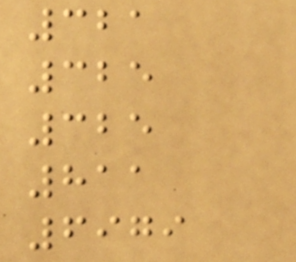321
325
325
811
6979
